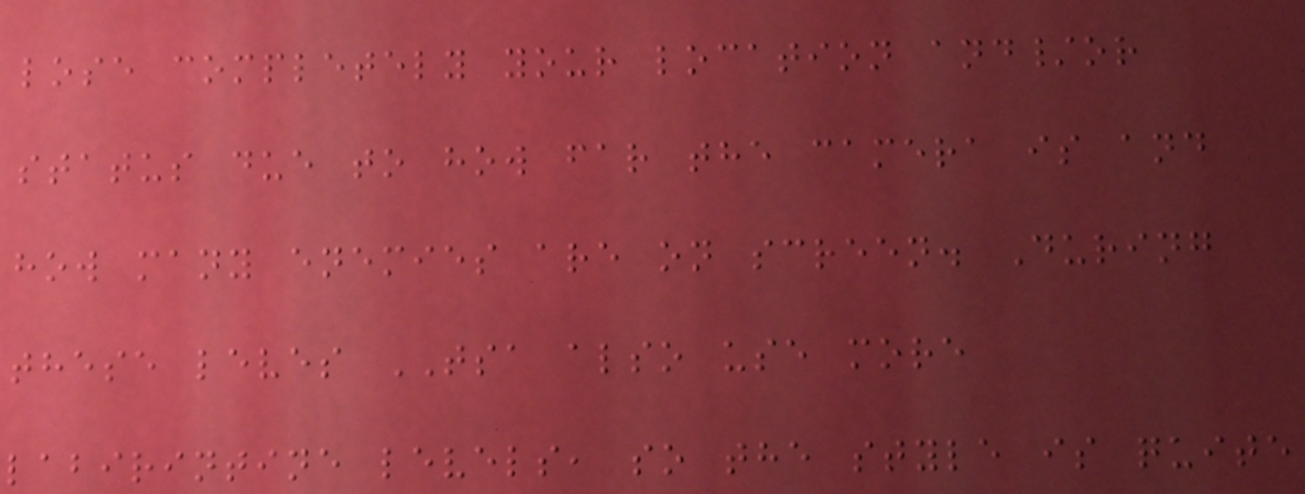lose completely your location and/or
status due to how far the camera is and
how many enemies are on screen. During
these leves TSA also use more
labirintine levels, so the style is quite
